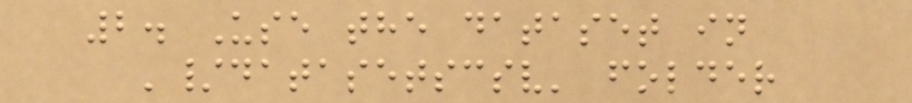2. Use the dataset in
'/datasetscsv' folder
